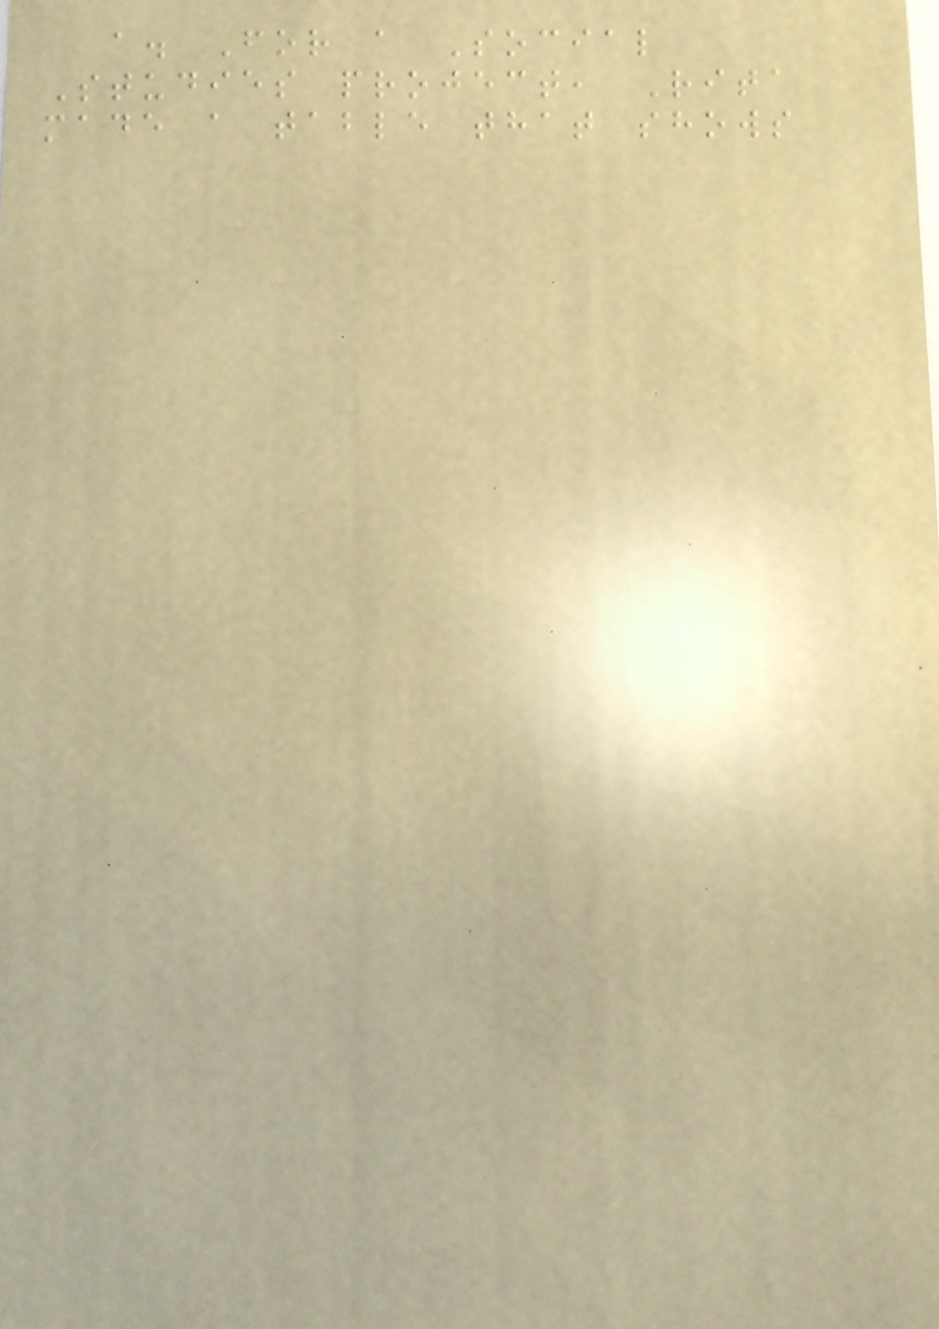a. For a Social
Studies project, Rita
made a table that shows
